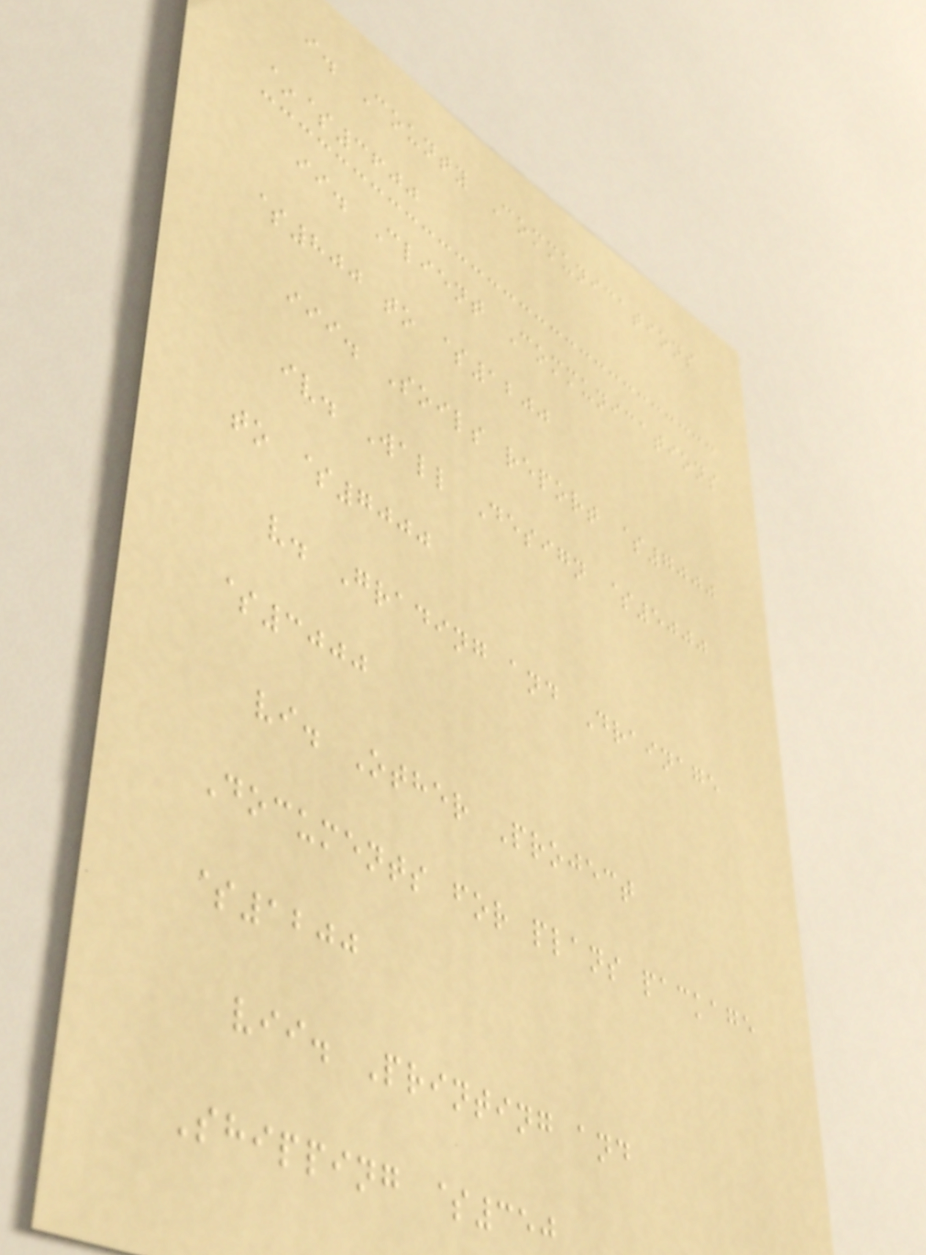i. County Communications
~$3600
ii. Client Communications
$800 to $1200
iii. Soils report $7000
iv. Wall Design $5000
to $7000
v. Grading and Drainage
$3000
vi. Other Project
Documents for plans package
$1200
vii. Printing and
Shipping $350
